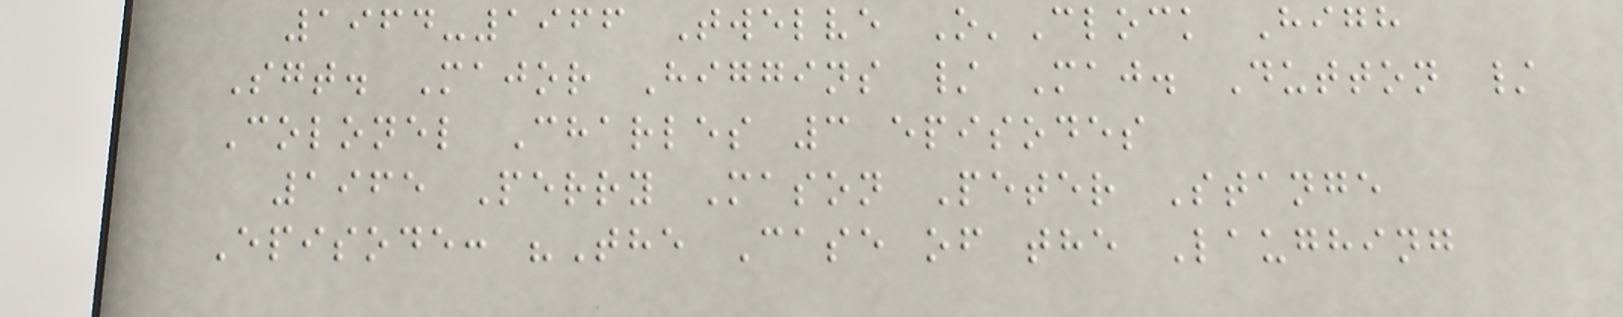1964-1966 Twelve O'Clock High
Sgt. Major Higgins / Maj. Dutton /
Colonel Charles 3 episodes
1965 Perry Mason Peter Stange
Episode: "The Case of the Laughing
